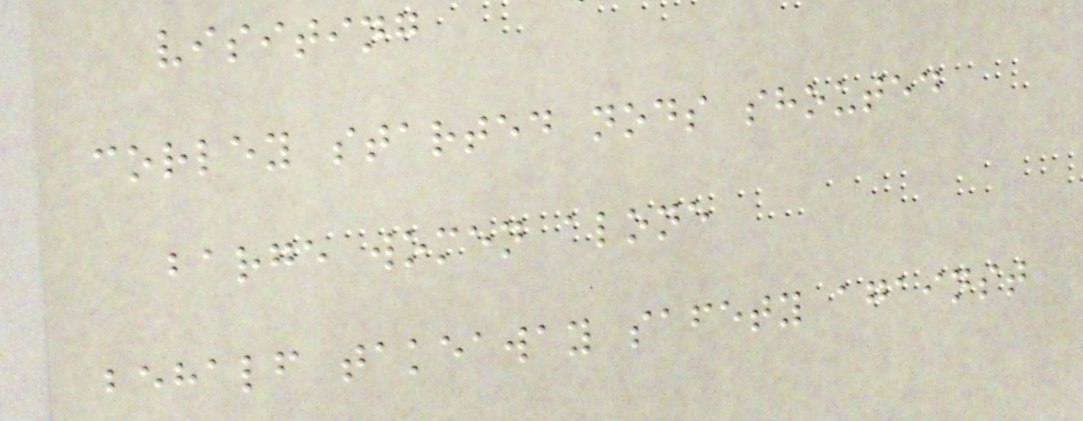visiting
corley started nods shouted
barge women alone
behalf takeaway safety against
